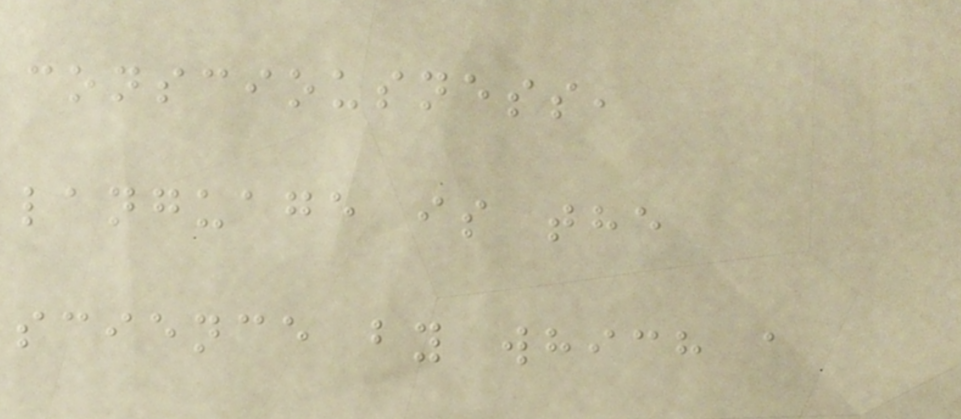consciousness,
language is the
science by which a
